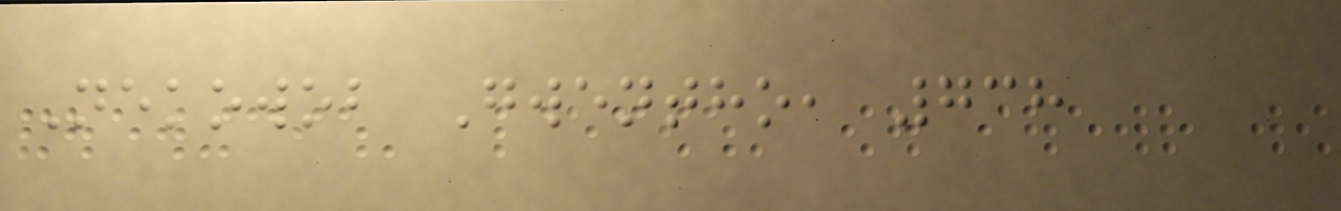Nekowob Gwentho, 738
